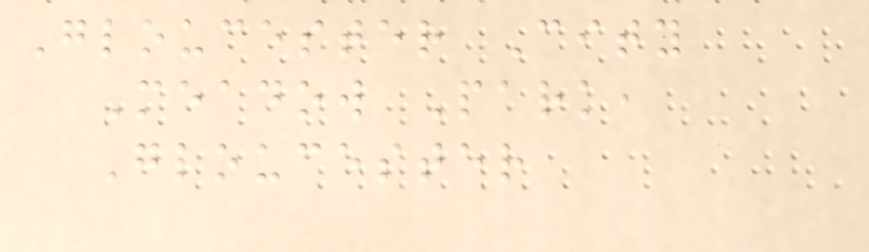Gloucester City
Meadow Park,
Gloucester
